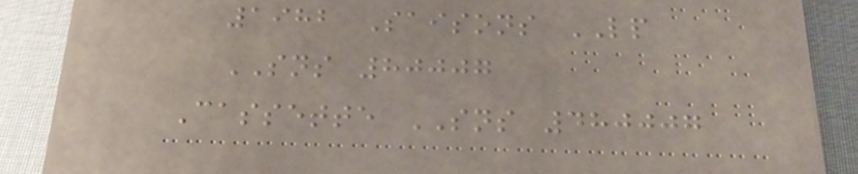1982 Saisons LP
SNS 80007
Cassette SNS 480007
